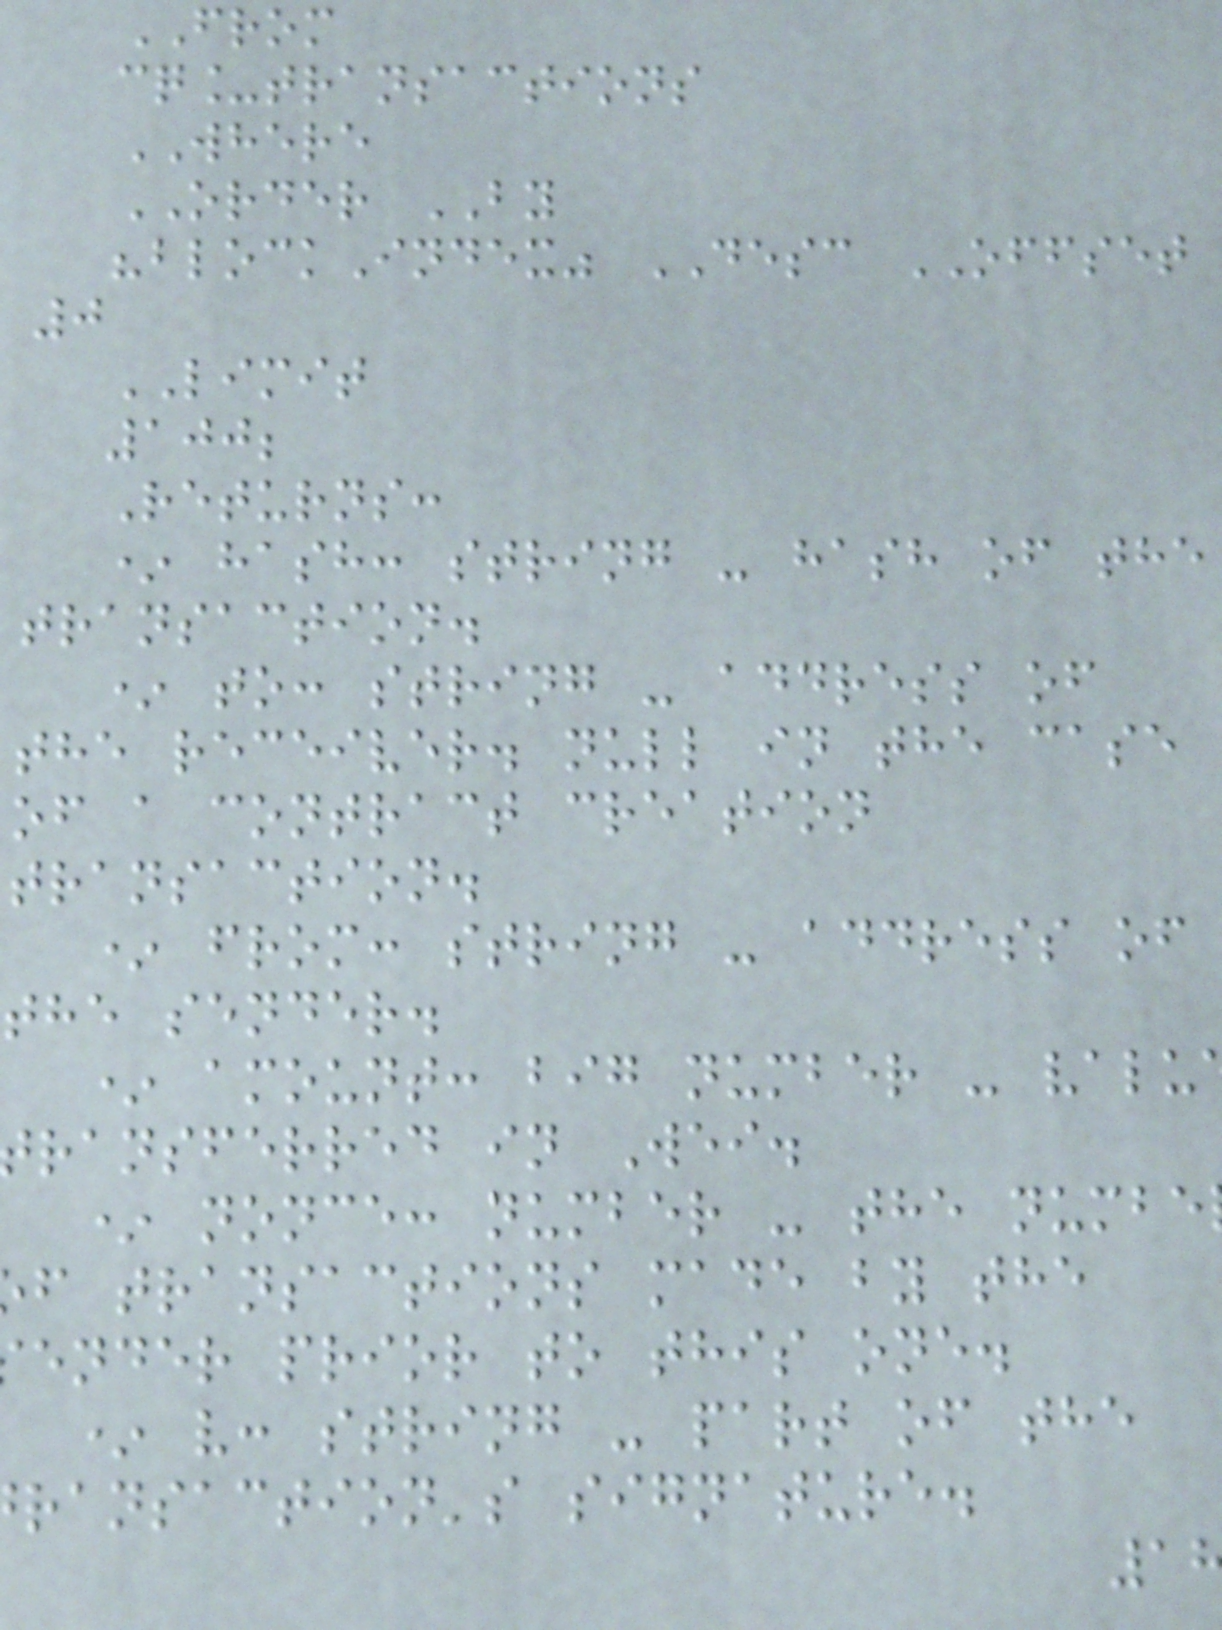FROM
cq_transactions
WHERE
ORDER BY
"blockIndex" DESC OFFSET
0
LIMIT
100;
Returns:
* hash: string - hash of the
transaction.
* to: string - address of
the receiver. null in the case
of a contract creation
transaction.
* from: string - address of
the sender.
* amount: big number - valu
ransferred in Wei.
* nonce: number - the numbe
f transactions made by the
ender prior to this one.
* v: string - part of the
ransaction's signature.
